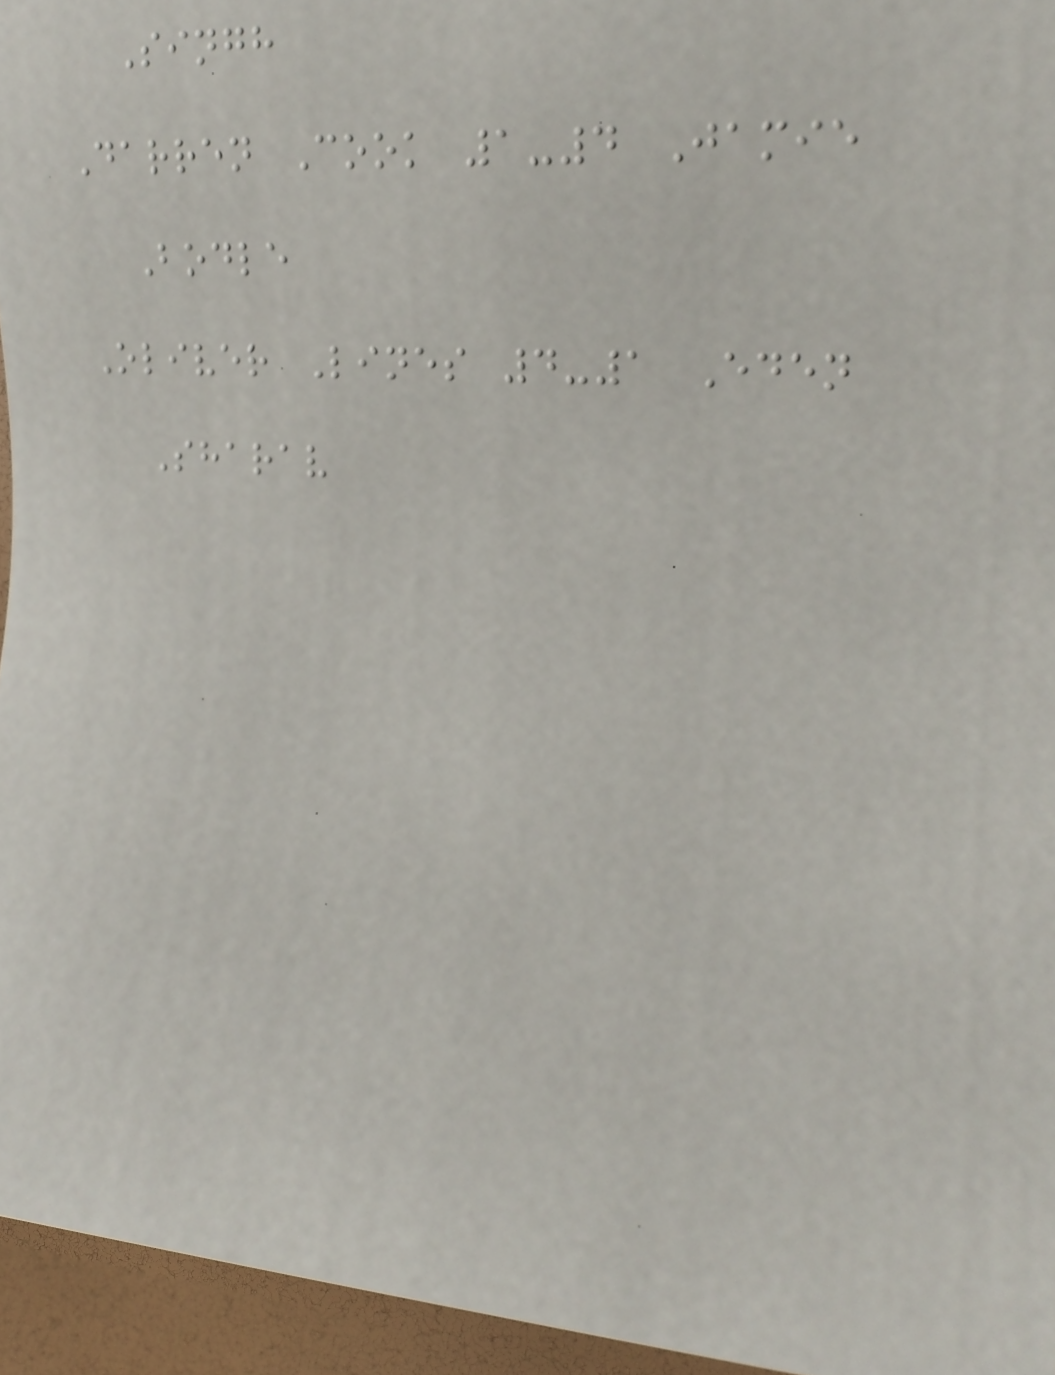Singh
Darren Cook 1-4 Jamie
Bodle
Oliver Lines 4-1 Eden
Sharav
